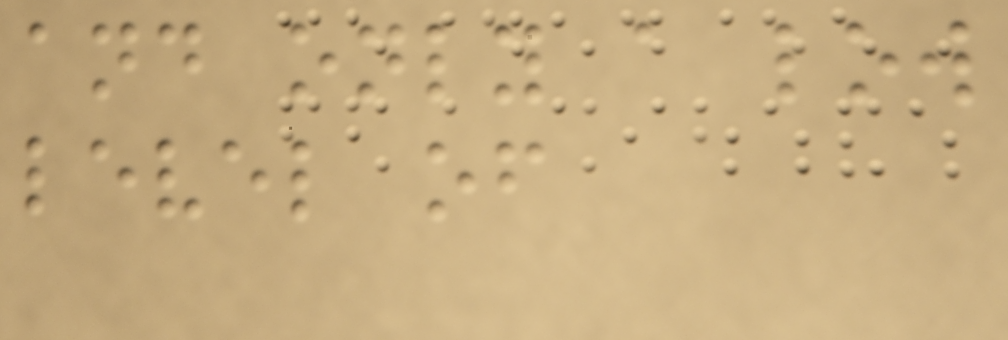and only a low
level of
